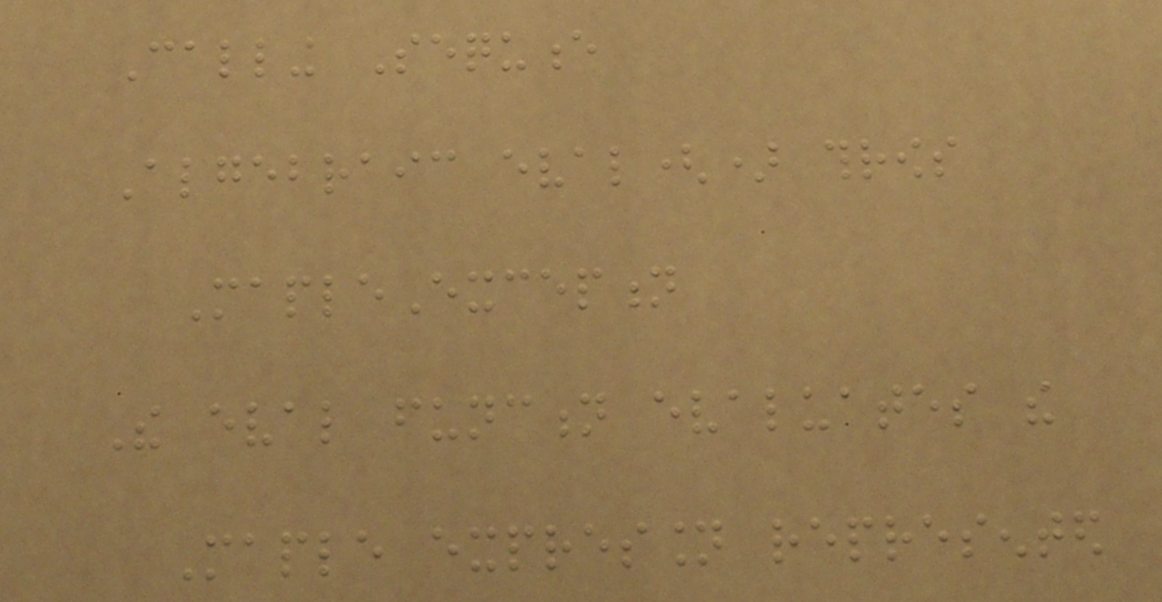Calling Sequence
Algebraic eval() throws
MapleException
The eval function evaluates the
Maple expression represented
